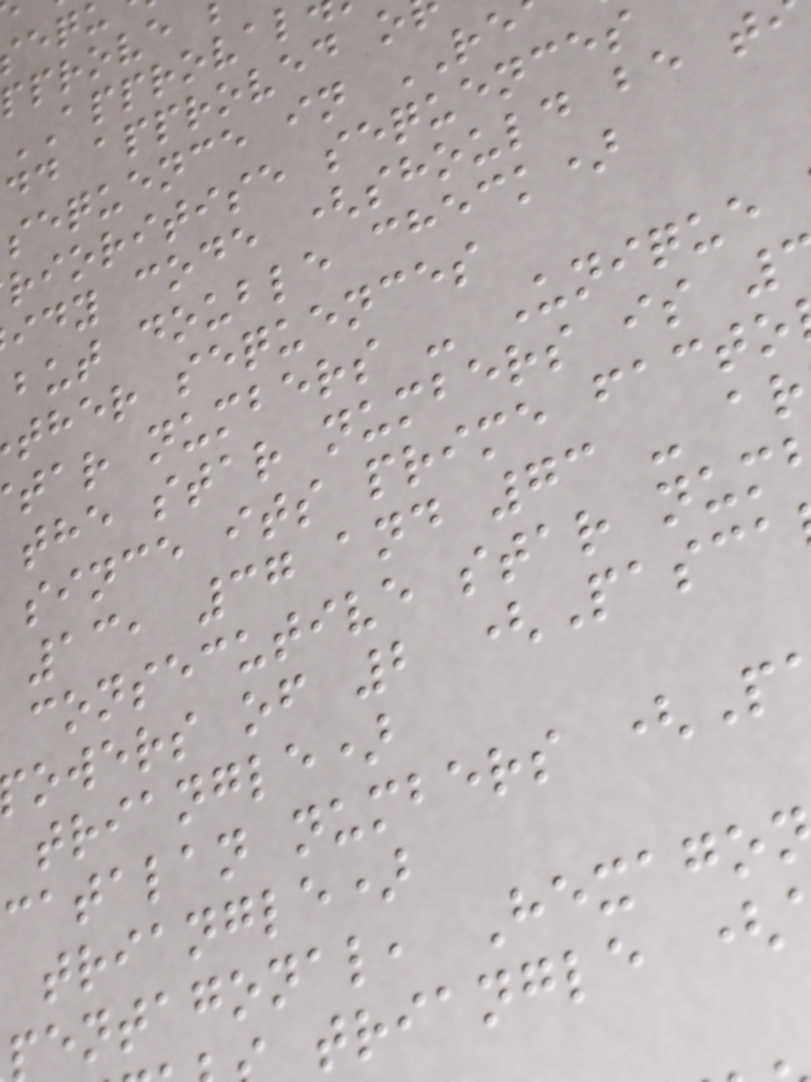pprove
APPROVAL
dd approved o
sequence in RE
rioritise sequences
idy code (should be t
but double check)
ther sequences
tar numbers - Unique
the star numbers is
since its prime facto
13, 37 and 73 - ar
consecutive star num
owers of 2 (Pasca
triangle)
catalan numbers (P
triangle)
entagonal, Hexago
triangle (
